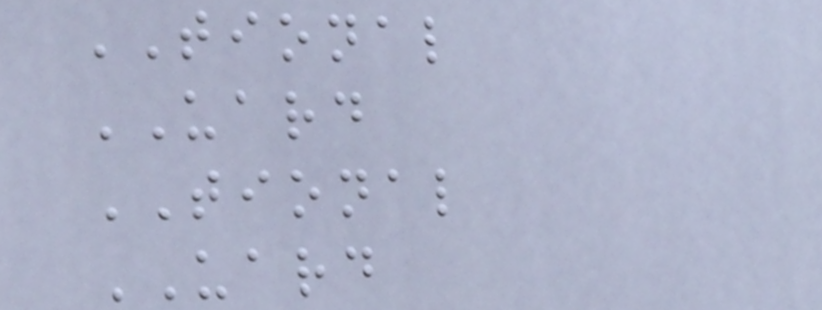TIONAL
UARD
TIONAL
UARD
